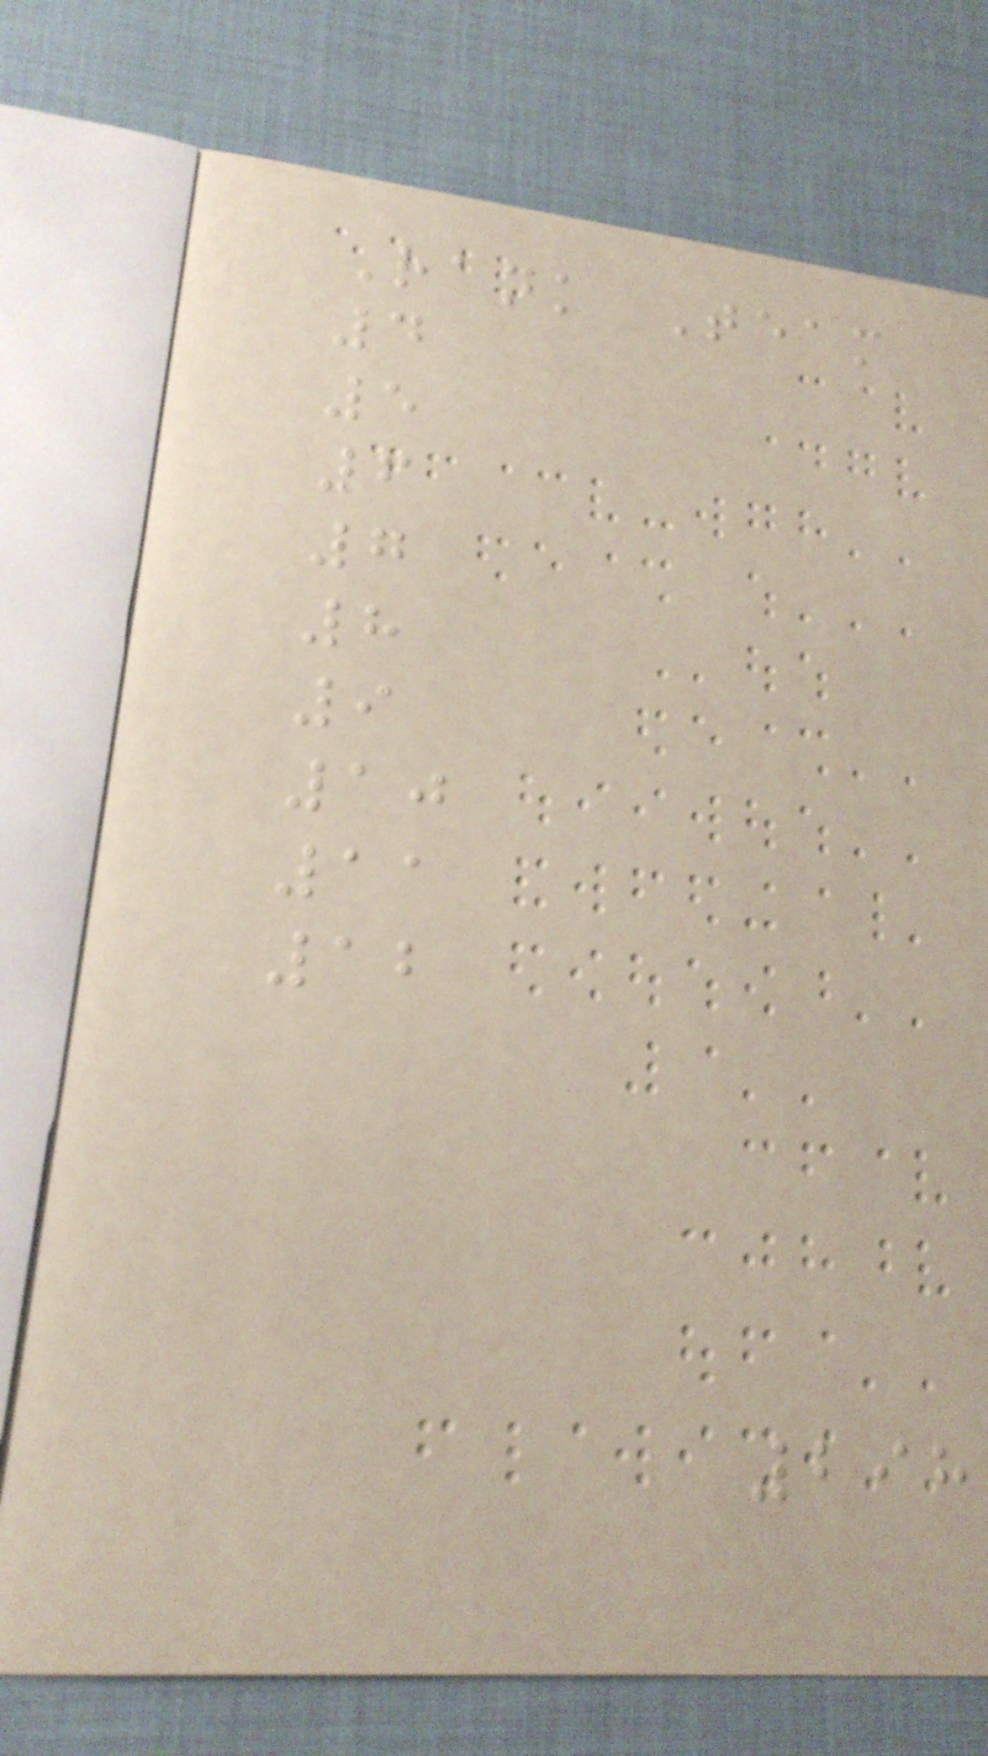Rank Team
4
5
6
7
8
9
10
11
12
298
